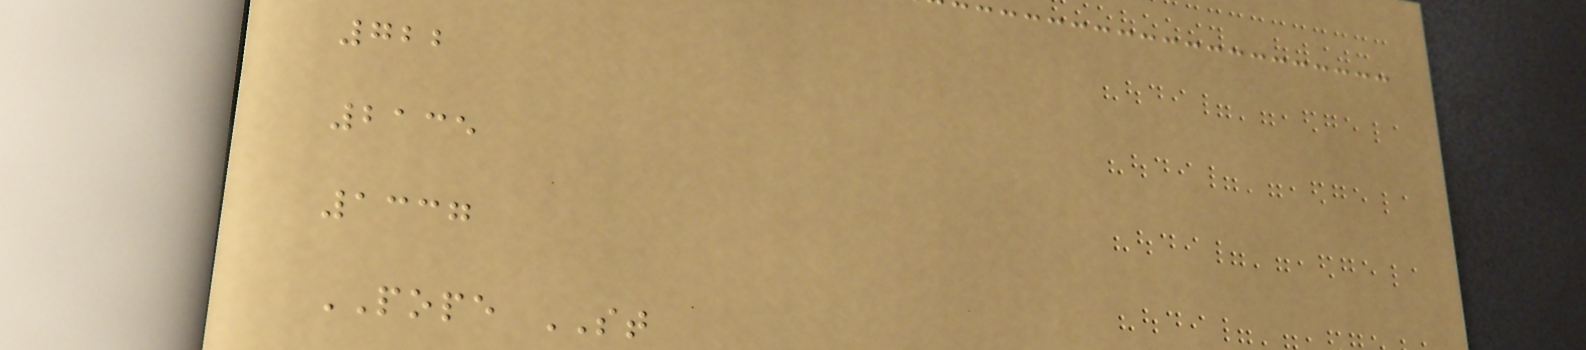722
2135
1337
POPE ST
